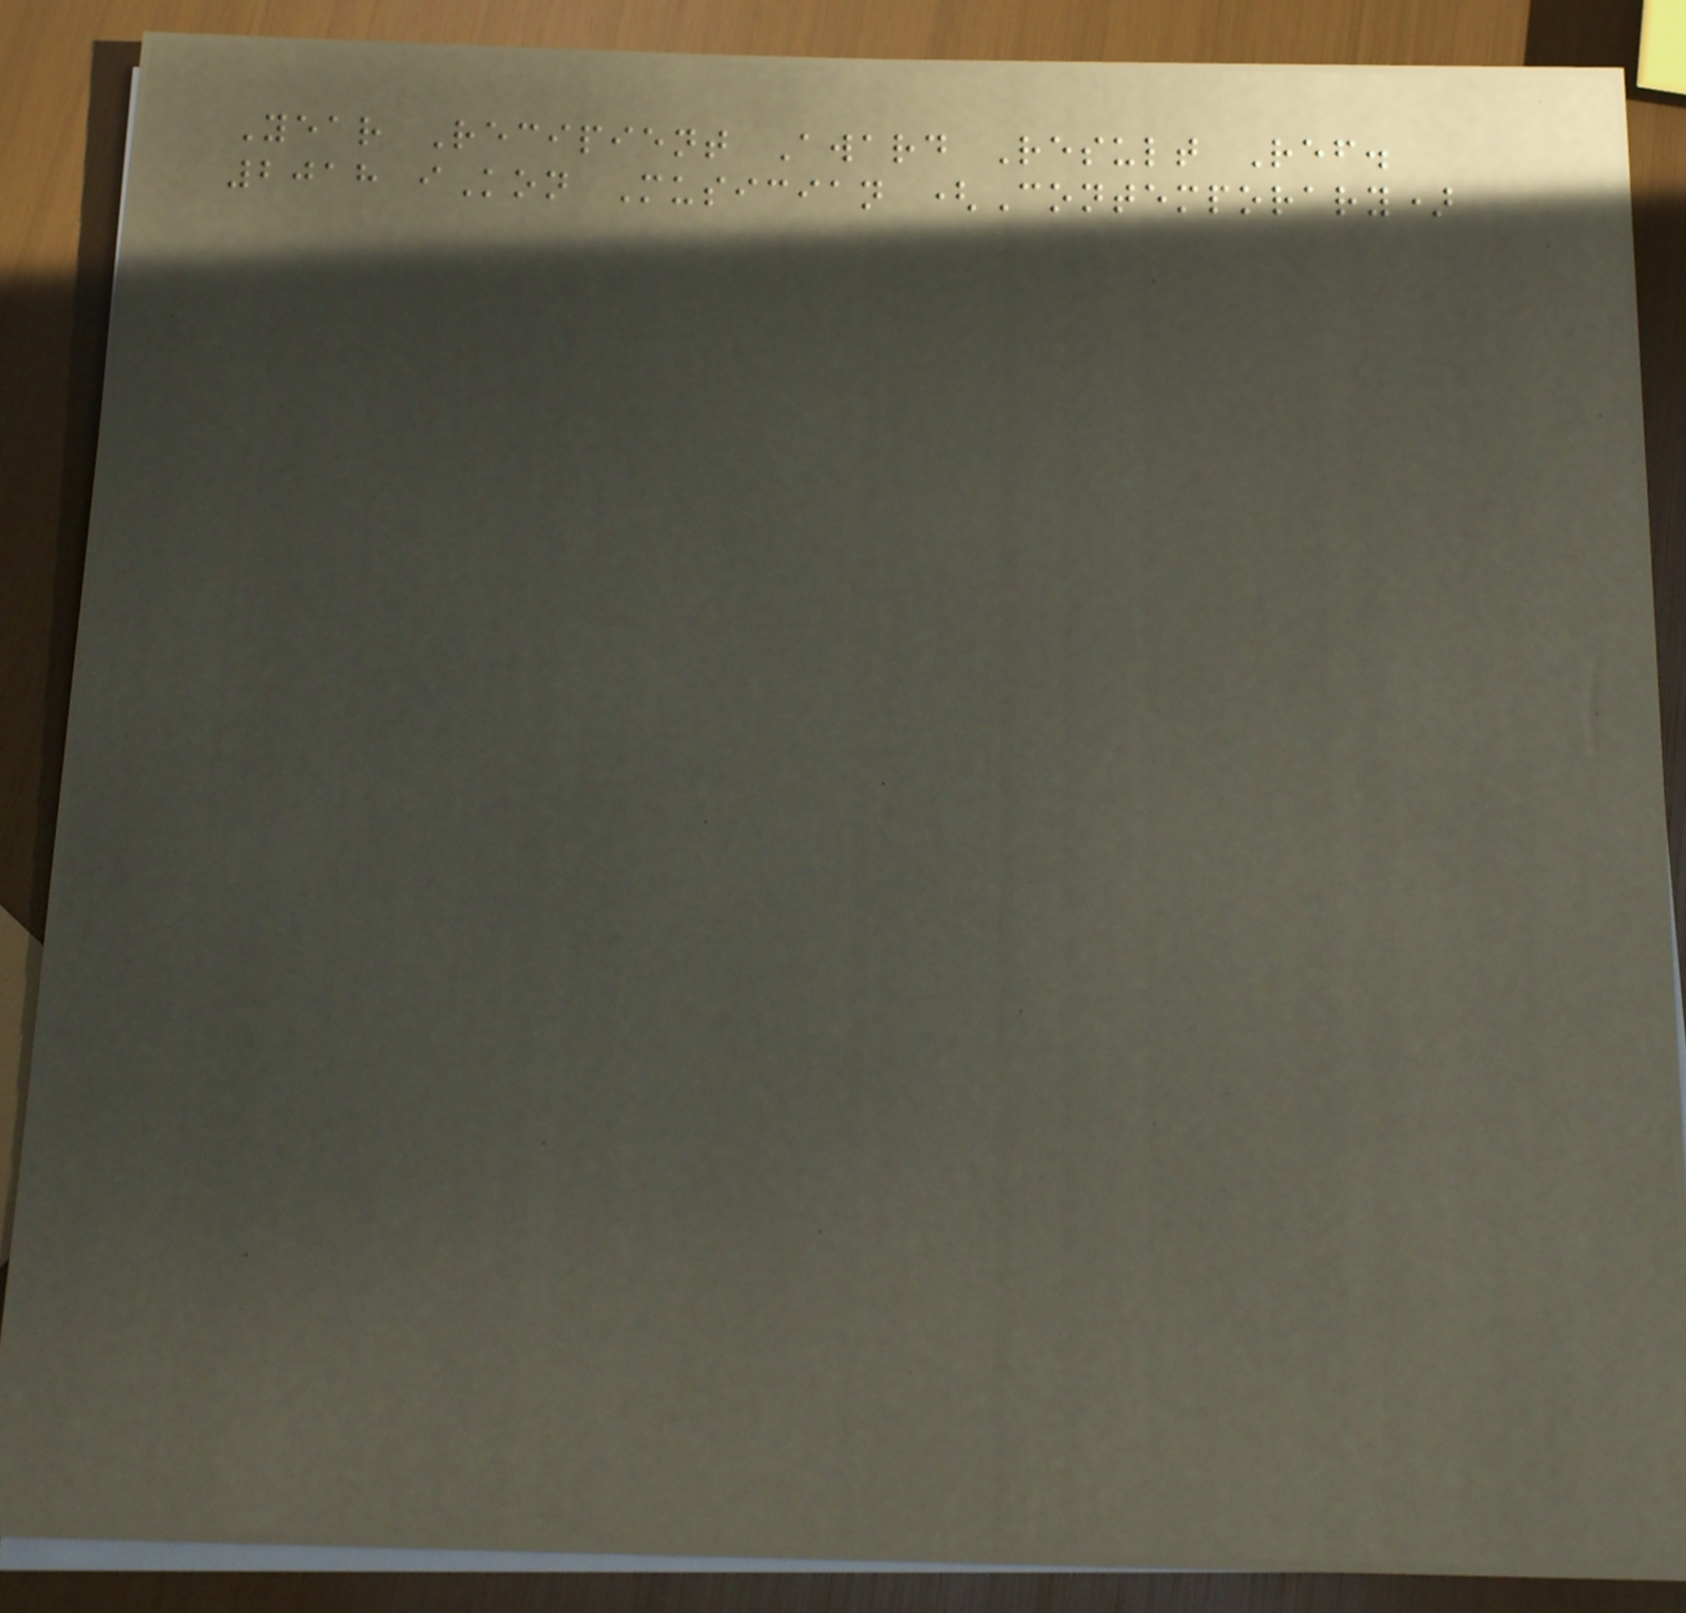Year Recipient Award Result Ref.
2018 iKon Musician (Contemporary)
